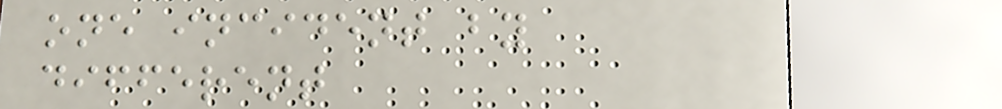one incident by
different
